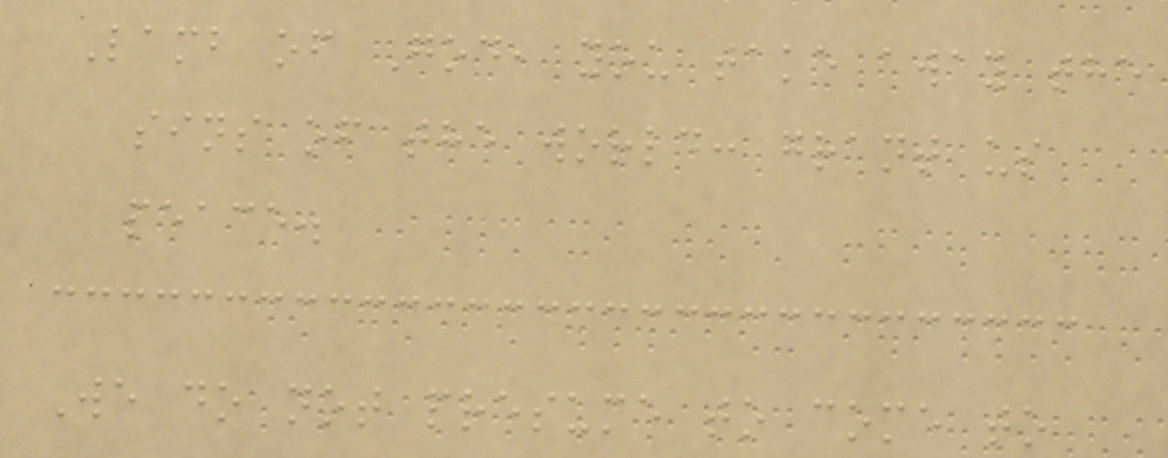Lamb of God, you take away the
sins of the world: grant us
peace.
We do not presume to come to
